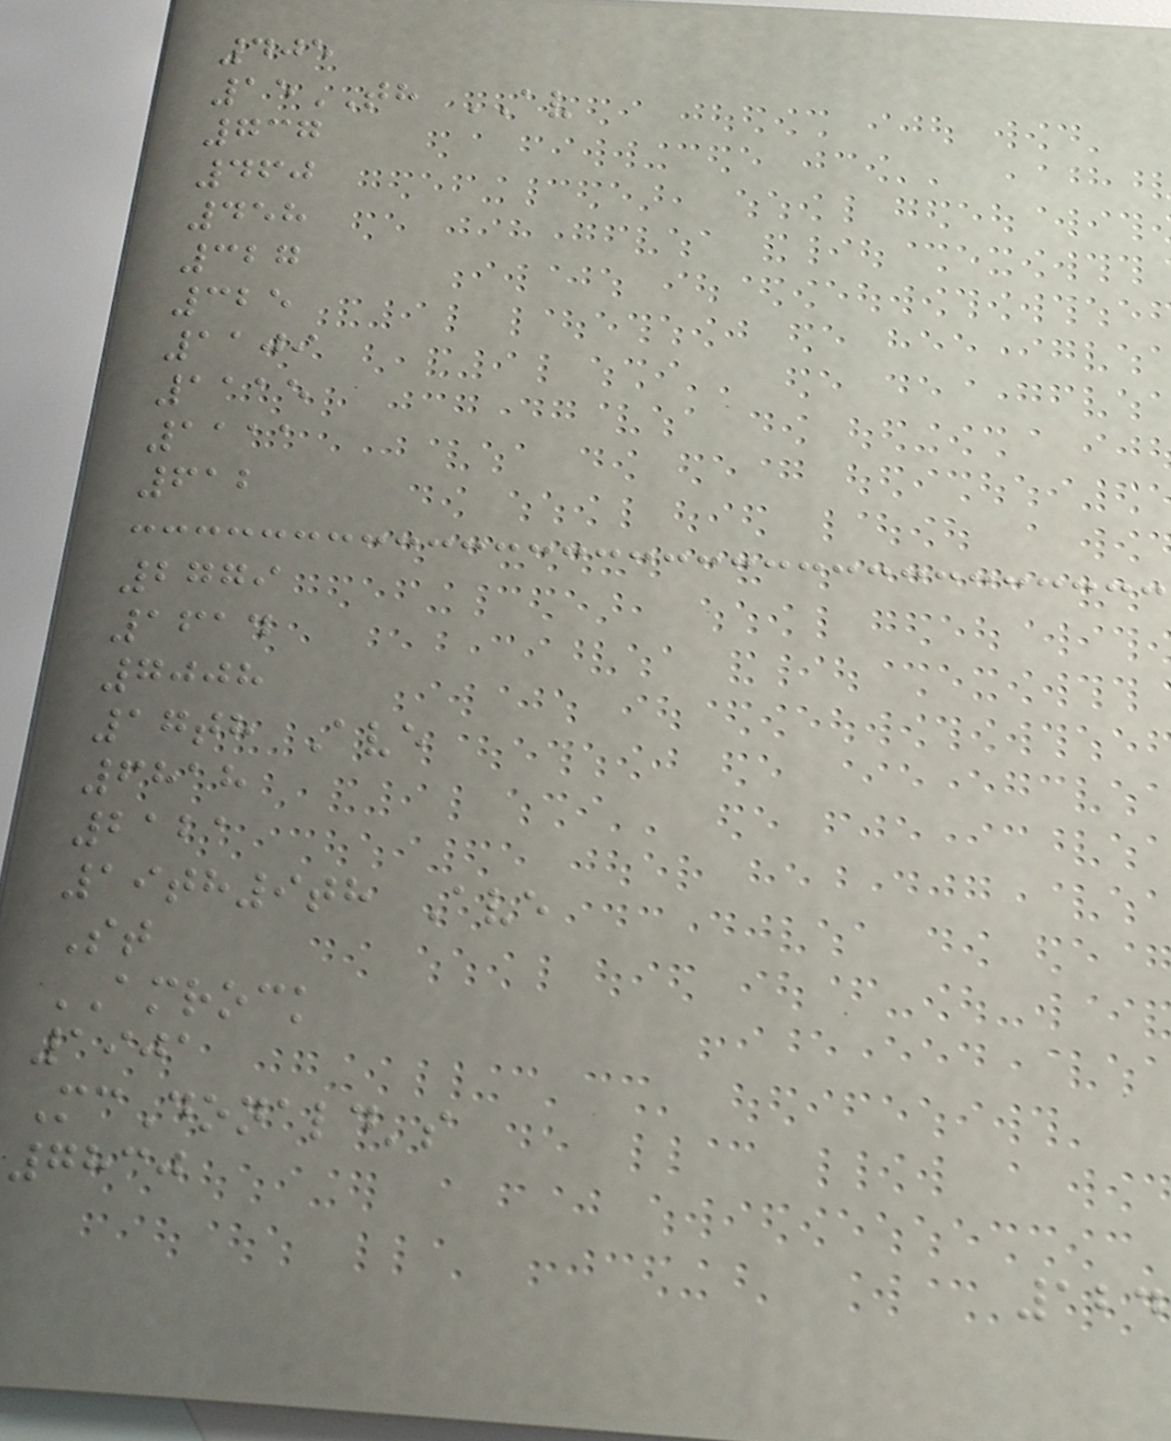405
15TH AV
737
460
458
327
325
1109
1115
1111
612
2779
1614
7008
17th Ave
6818
2121
19th9th Ave
St
AMROCK
1901
McDonald's
7830
124
